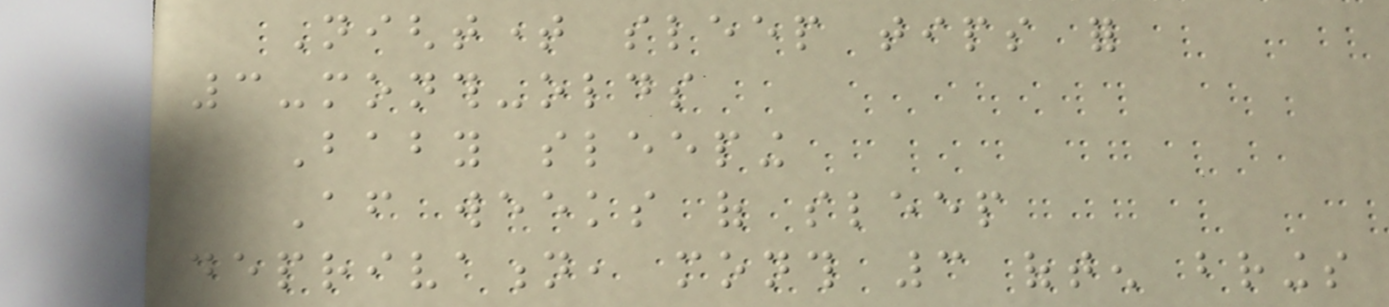Nighttime sleep tips for
3-month-olds
Baby sleeping
After weeks of sleep
deprivation, month 3 often brings
